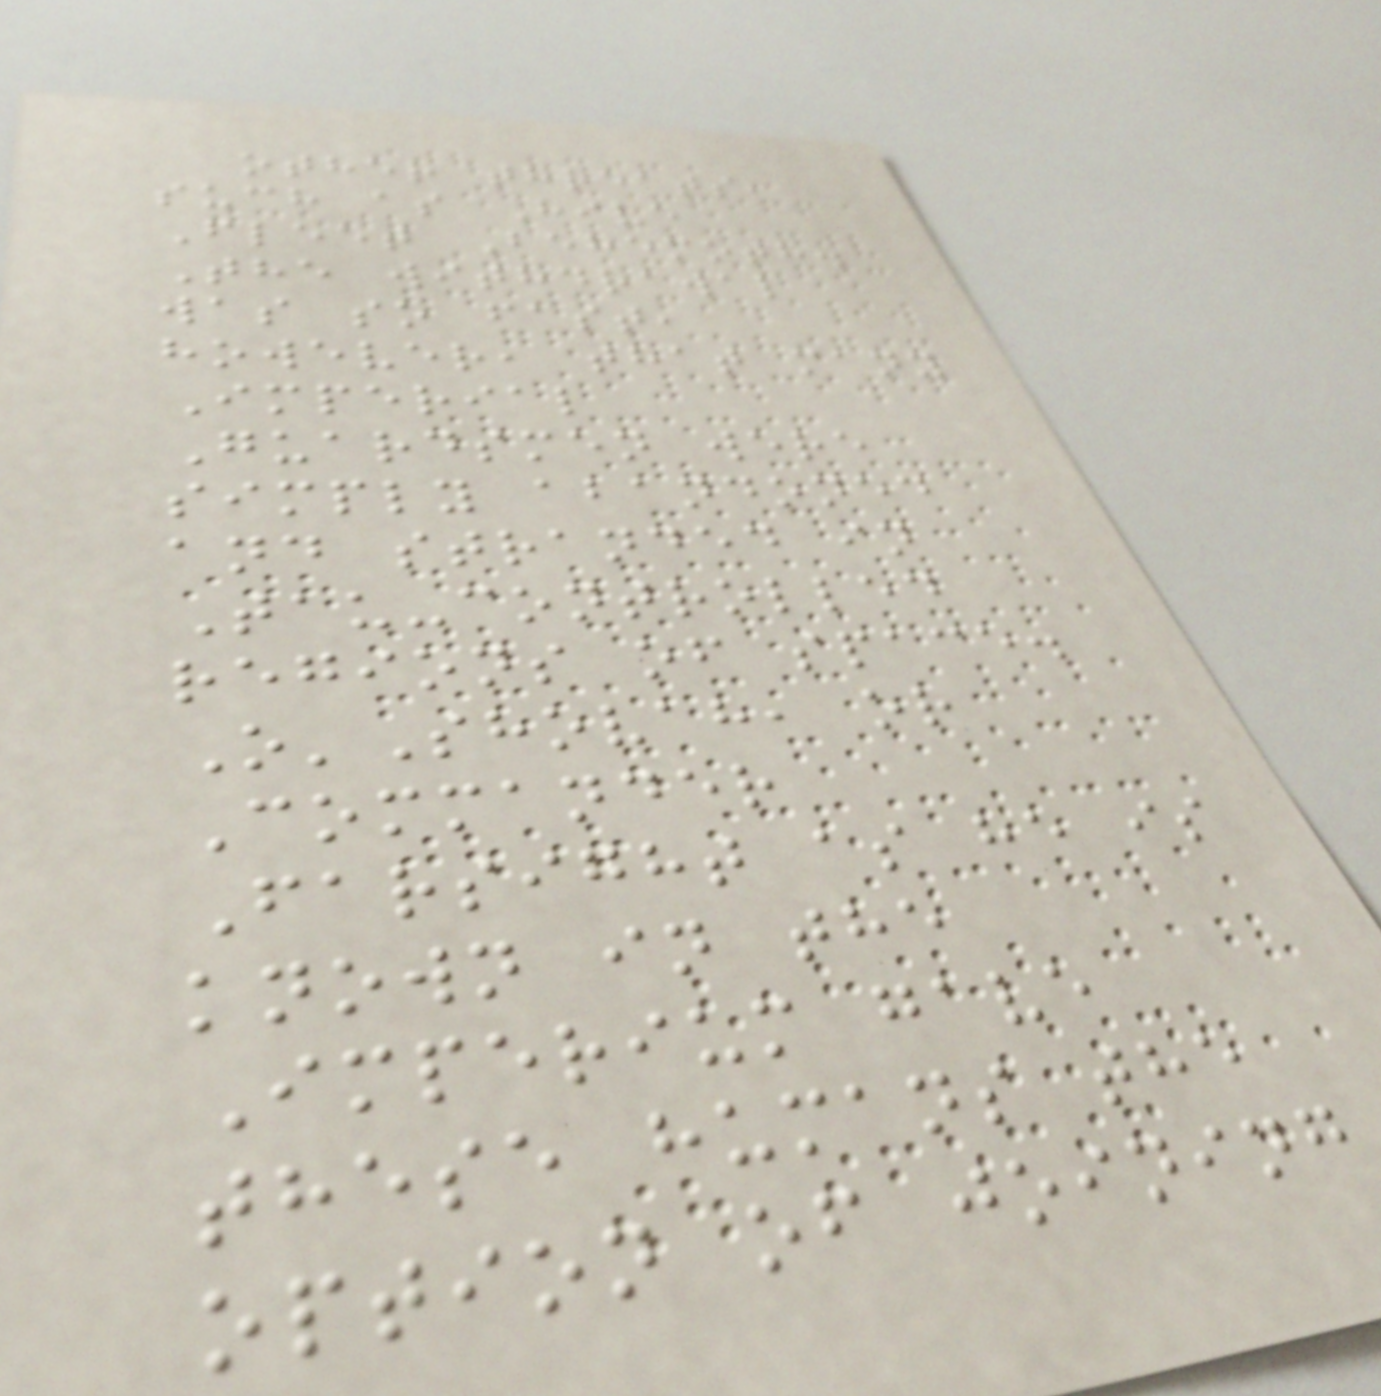other threats,
such as Hive
Fleet Behemoth.
The withdrawal
was so fast,
however, that many
Imperial
Guardsmen were
simply abandoned
and stranded in
Tau-controlled
regions of space.
O'Shovah, or
Commander
Farsight as he is
known in the
Imperium gave
these humans the
option of joining
